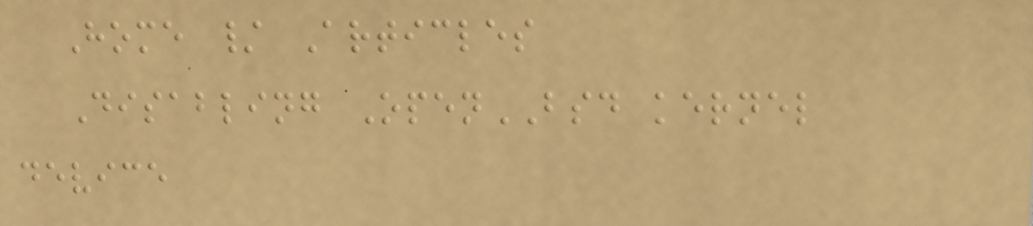Home / Articles
Disabling OpenBSD kernel
device
